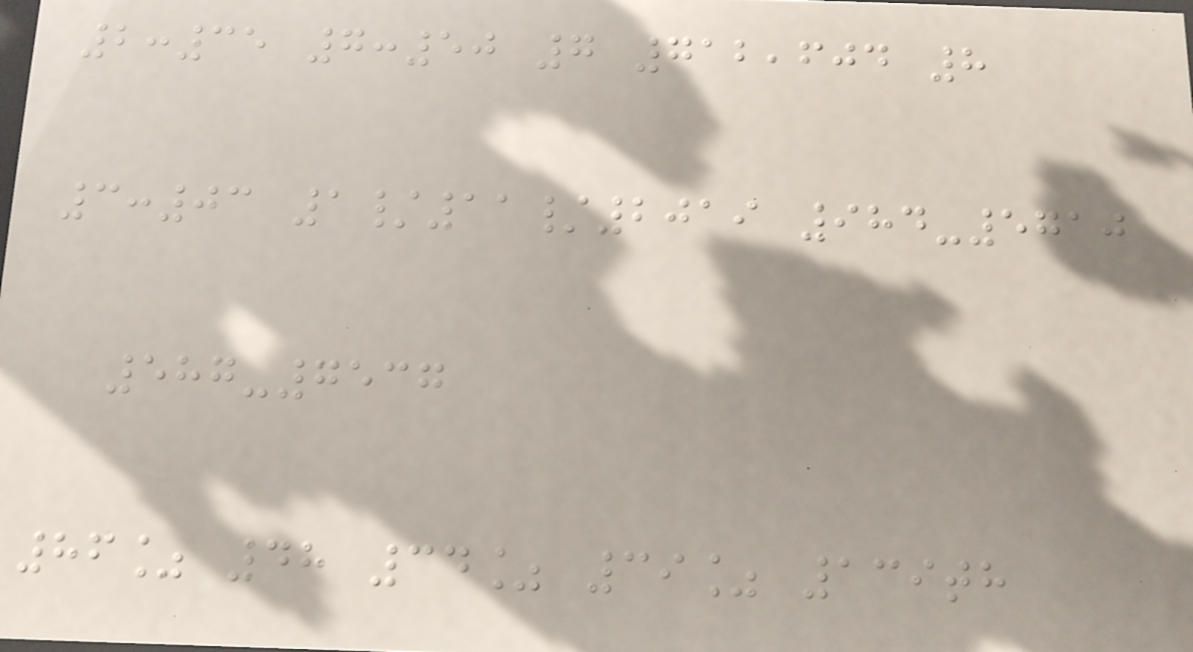2:35 7:50 7 712,604 8
3:03 1/11/2019 984-5710
587-7537
86% 48 34% 39% 139th
